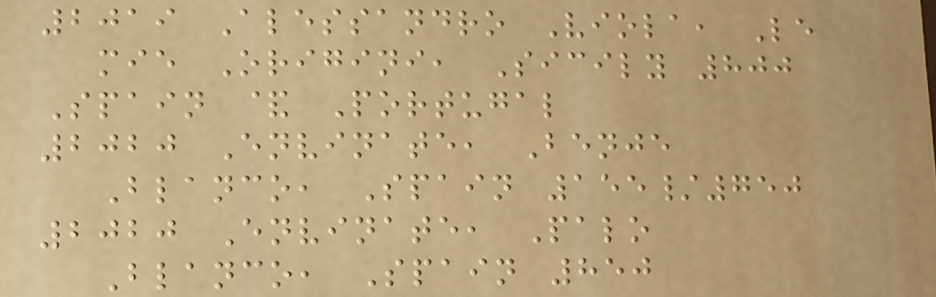2019 Alessandro Viola, Le
mie Origini, Sicily 800
Spain & Portugal
2020 Envinate, Benje
Blanco, Spain 155/750
2020 Envinate, Palo
Blanco, Spain 850
